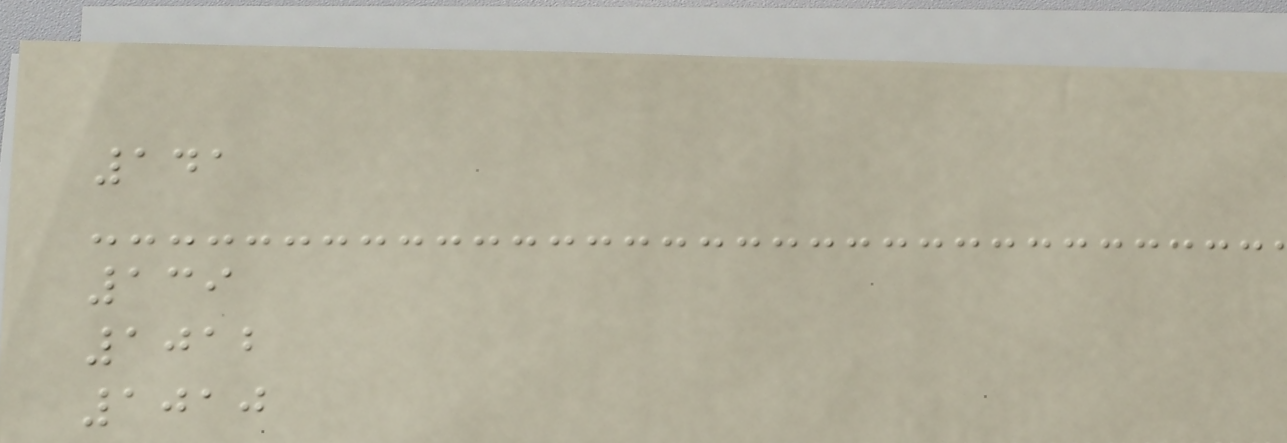141
139
1012
1010
